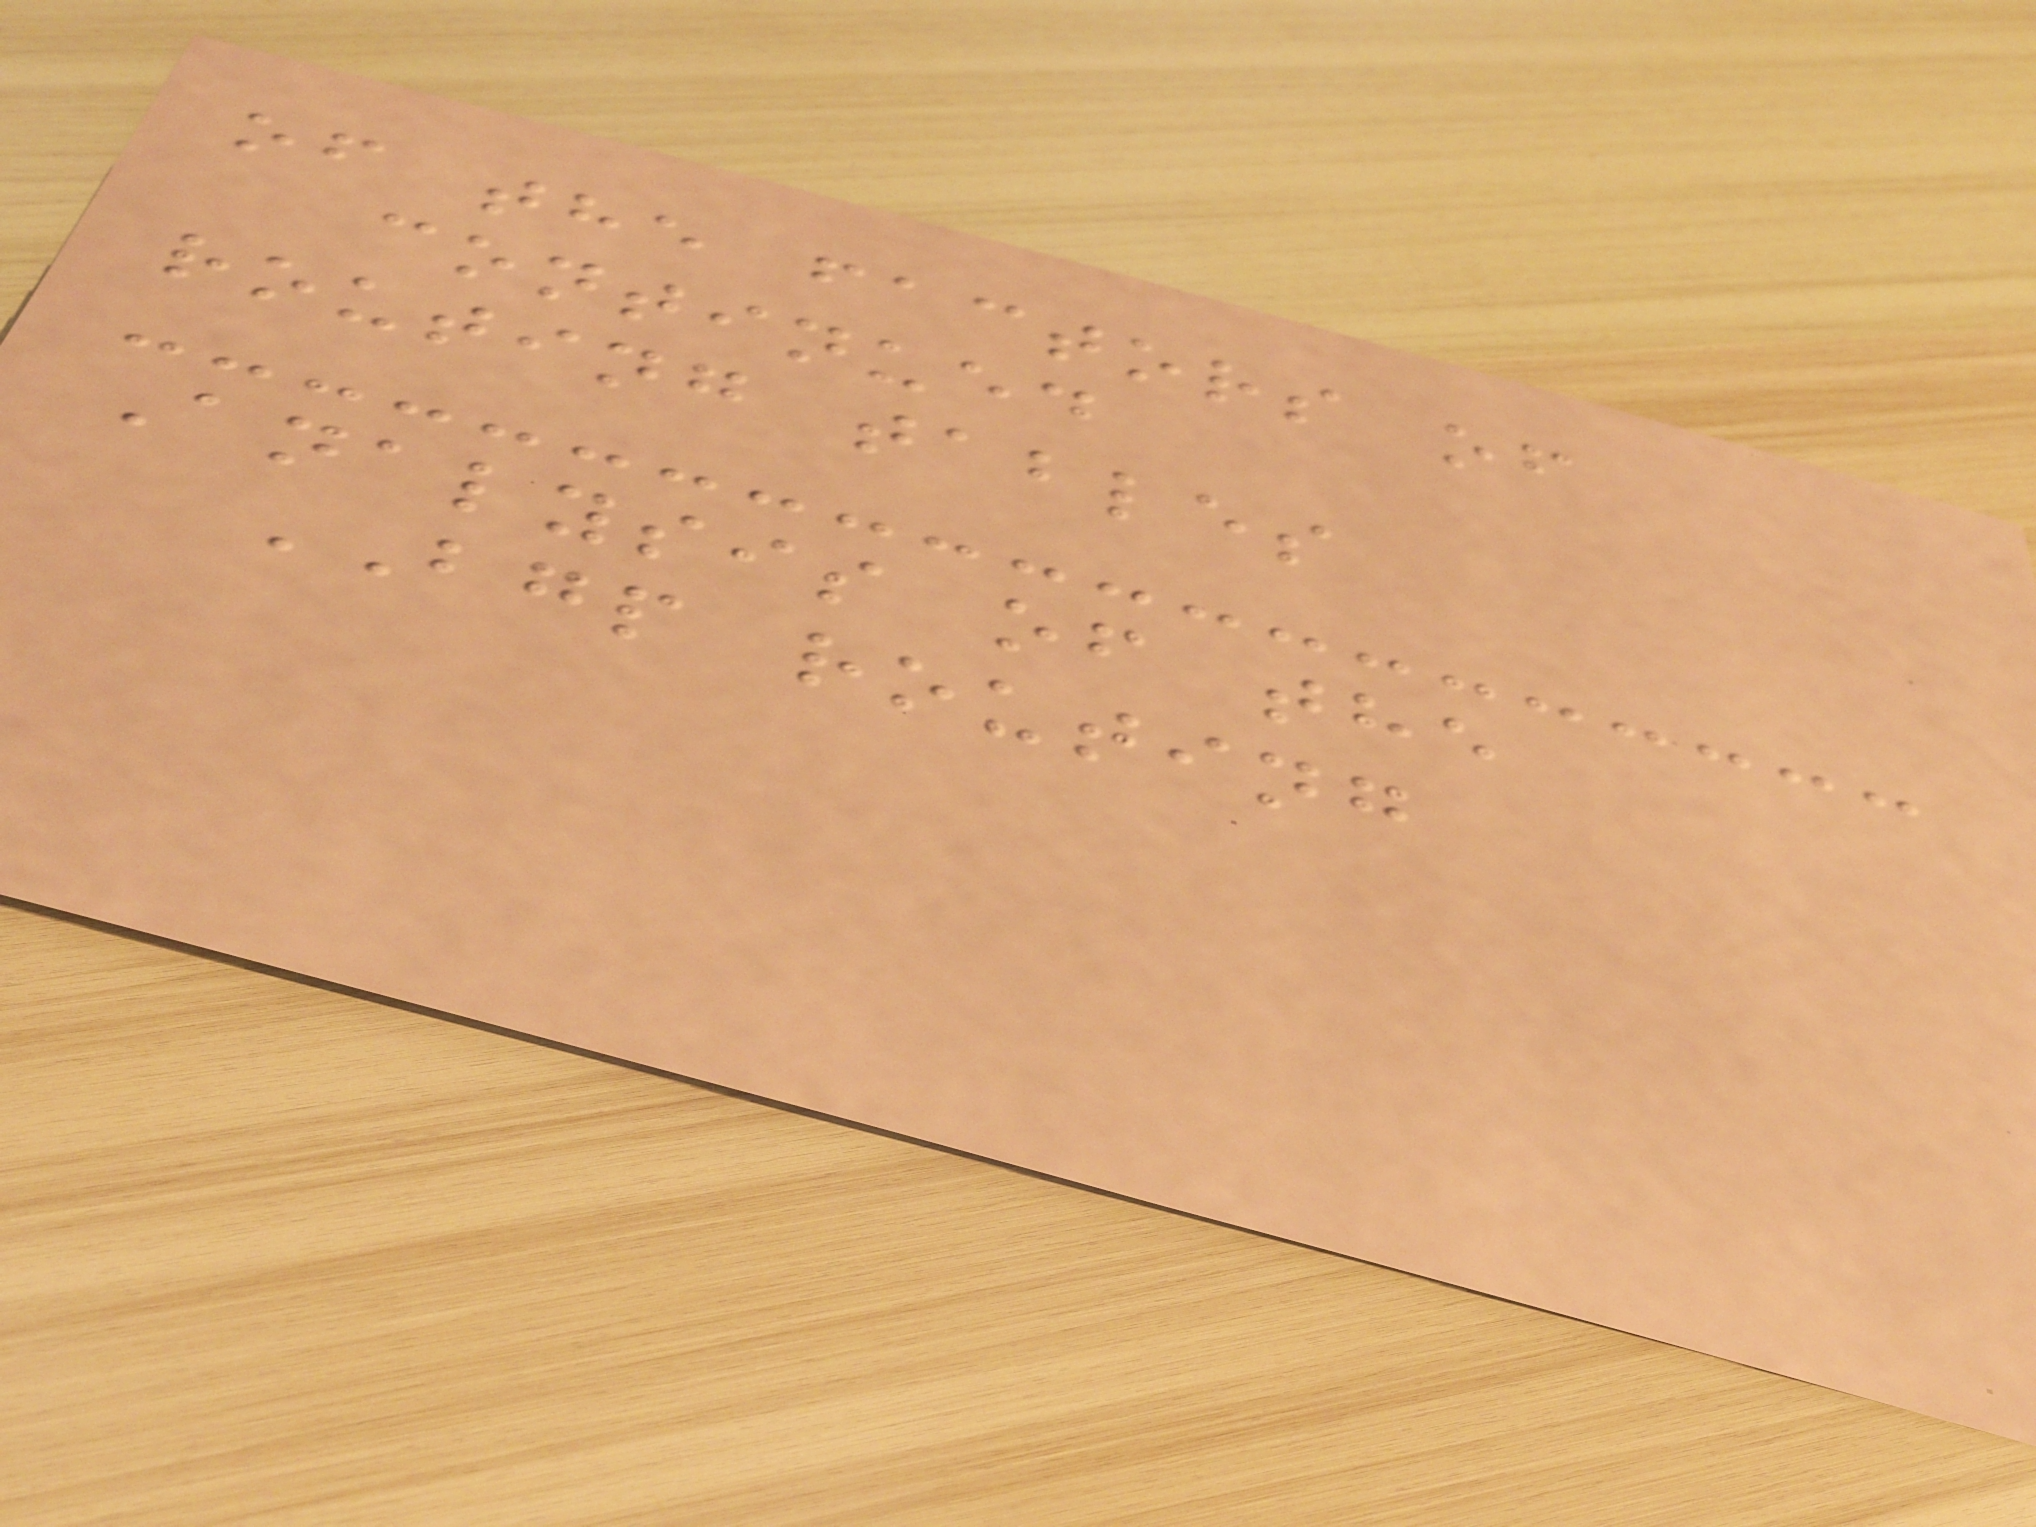of the factors of
continued
routing tables
Analysis of the
BGP routing
